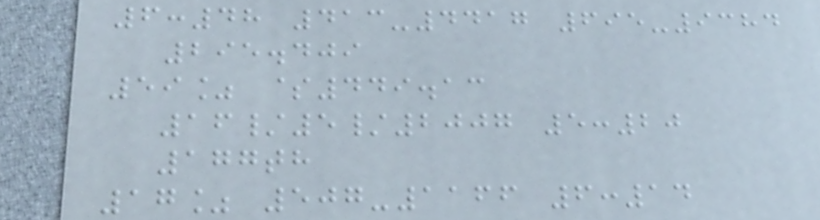6:48 413-4417 695-9384
295.409
59% $449.13
16/5/2007 5:20
177th
17% 507-1166 6:14
